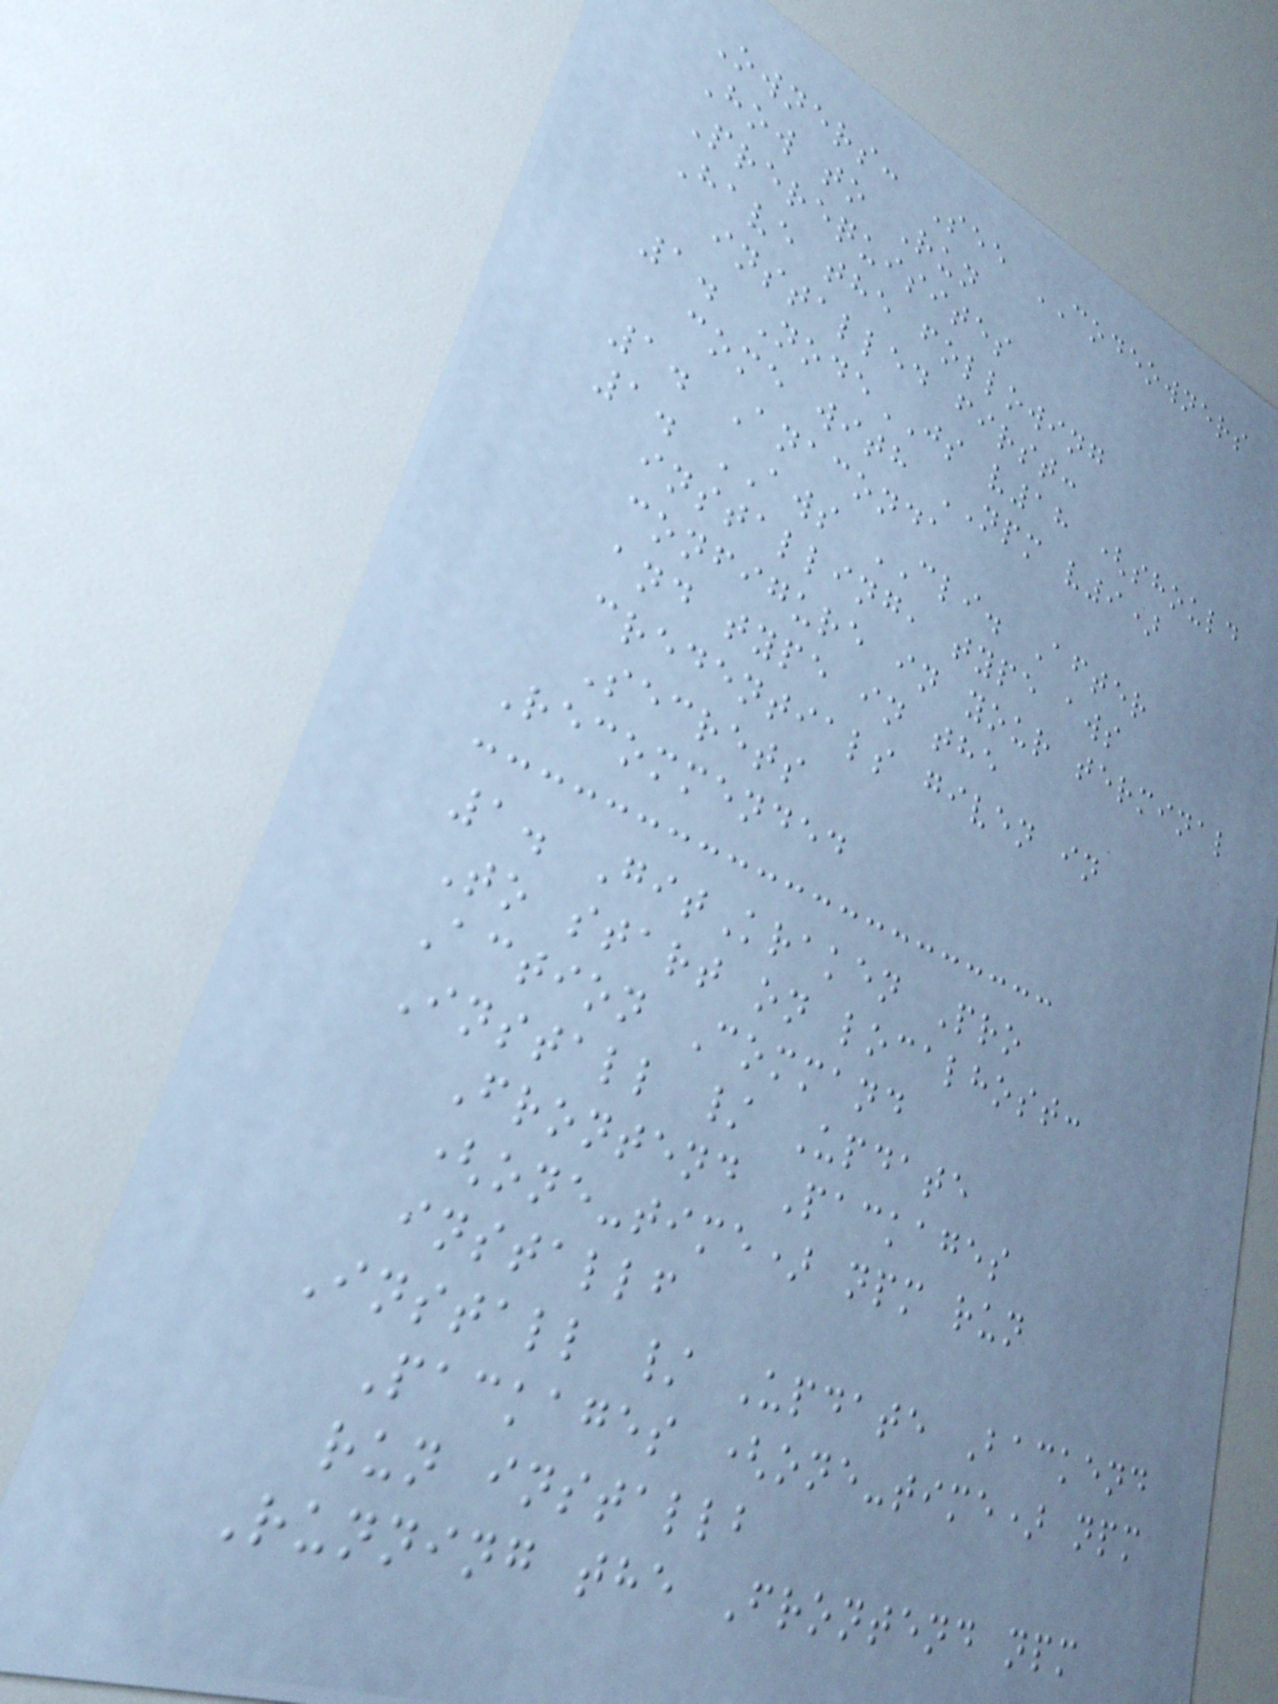Owners: See CODEOWNERS
How to Run
Prerequisites
Have the following
installed first:
1. NodeJS v18 (should
come with NPM v9)
1. Anaconda
1. AWS CLI. After
installing, type aws
configure in your terminal
and type in the
credentials given in
Secrets
Recommended
1. GitKraken Pro
To start on localhost:
Action Command
Install / Update
Frontend Packages
(one-time) npm run
installf
Install / Update Backend
Packages (one-time) npm
run installb
Running the Frontend npm
